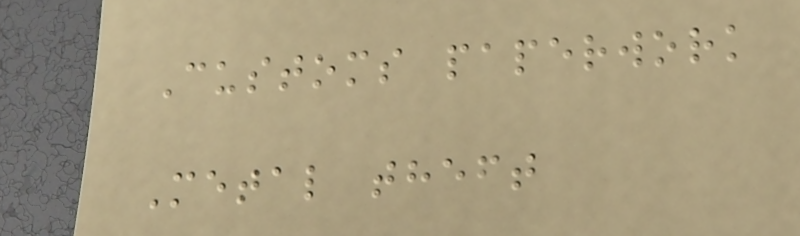Customs paperwork
Metal theft
